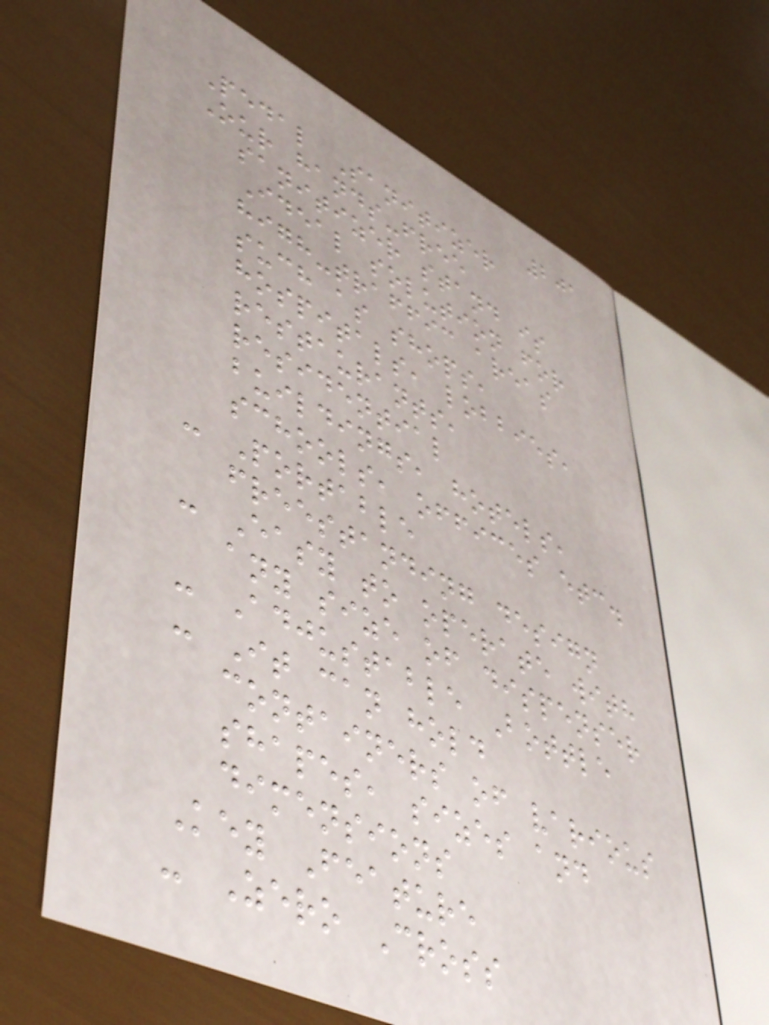201
Pedal Sanitizer
Our hands-free
sanitizer stand is
Ideal solution for
high-traffic areas
such as shops,
hospitals, lobbies,
restaurants,
residential
buildings, hotels,
schools, offices etc.
- Portable
freestanding design
- Easy to operate with
any size of dispenser
- Adjustable Bottle
- It can hold
containers of various
shapes, sizes and
dimensions
Key Feature
- Zero Cross
